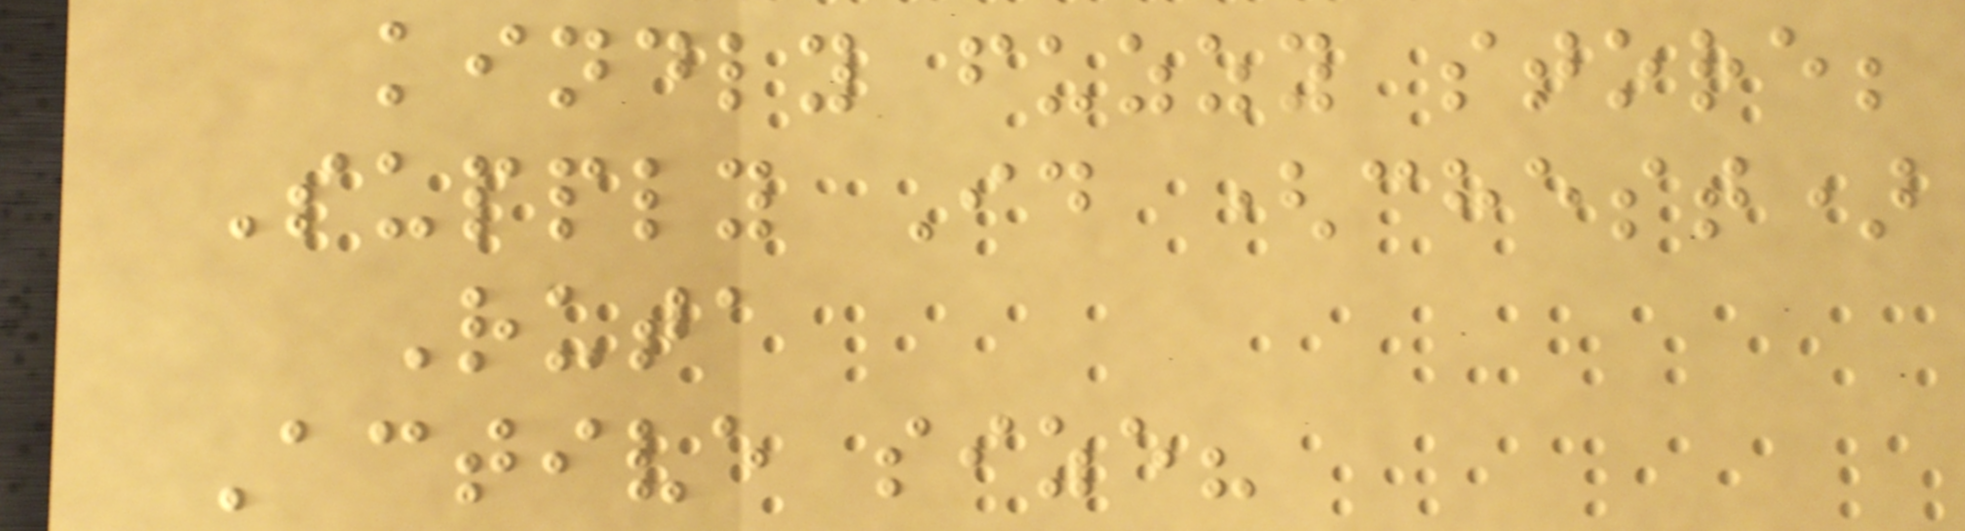kindly fuzzy store;
Supply Id (chest)
Ruta
Active size?
